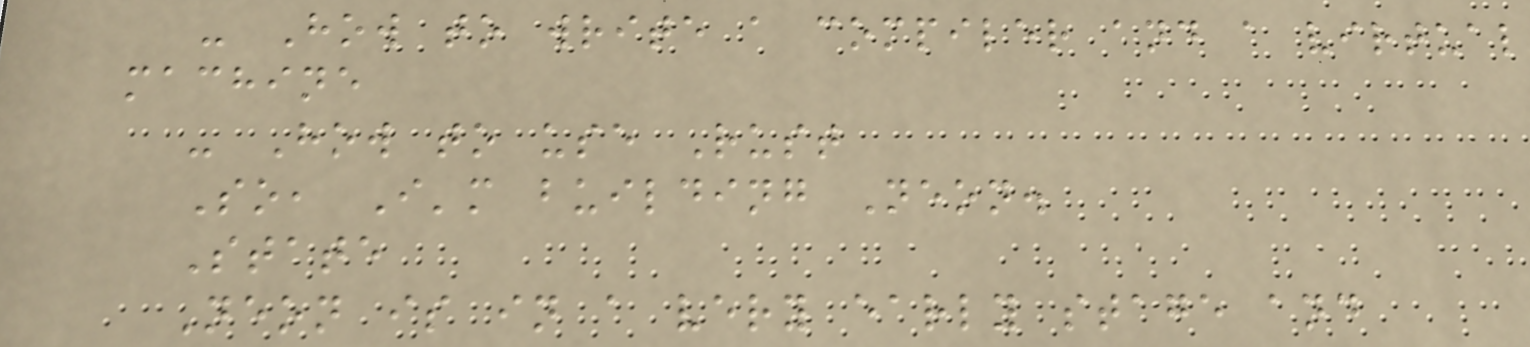- How to write a compiler and a virtual
machine
- How to use Rust
So, I'm building Neon.
State
Neon is in a very early stage and
